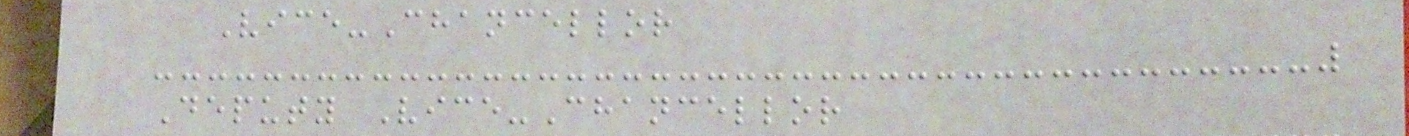Vice-Chancellor
Deputy Vice-Chancellor
